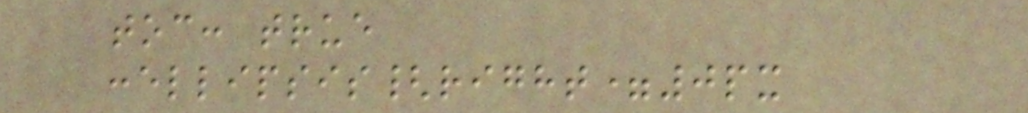toc: true
:ellipsis{right=0px
